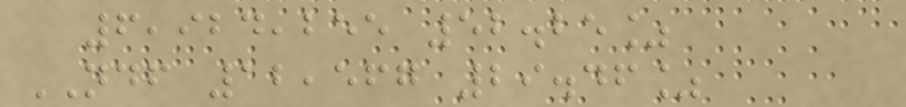6,924,255 52.25%
NDF 12,567 29.46%
